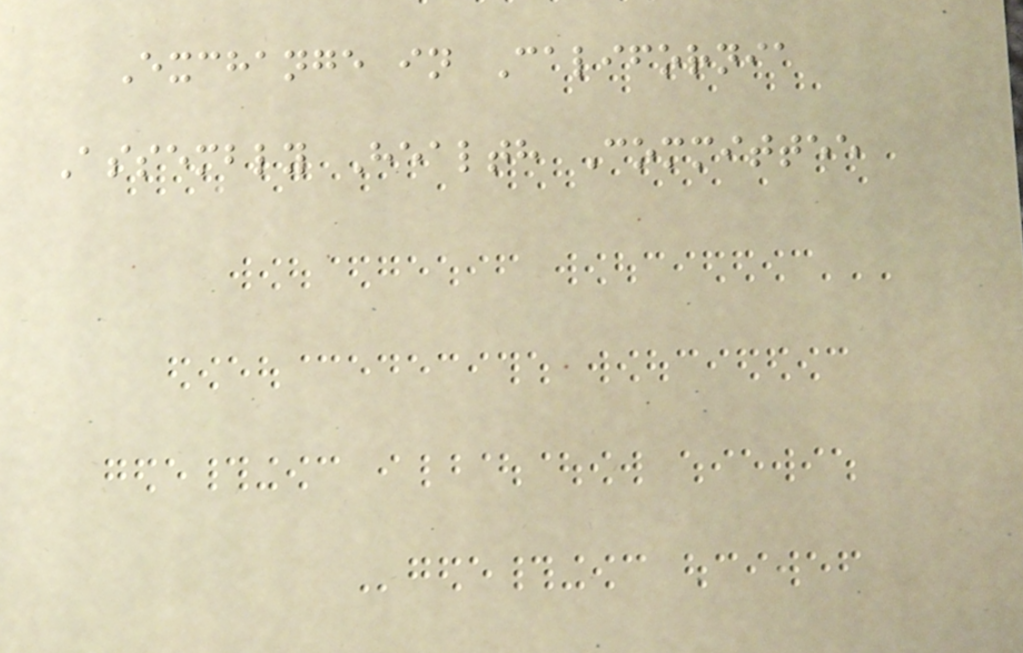Exchange in California
Assembly Health Committee
